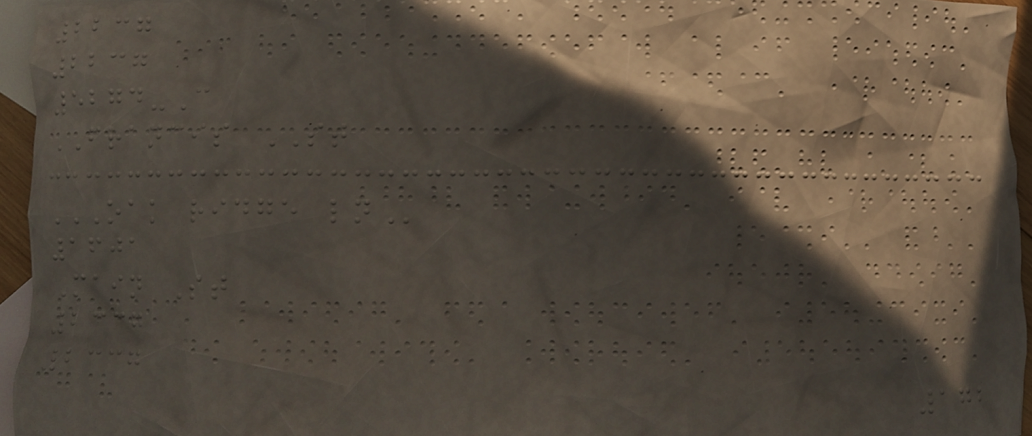2237
2237
5274-C
FRANCIS ST
OAK RIDGE LN
1601
Main St
2337
2337
172
